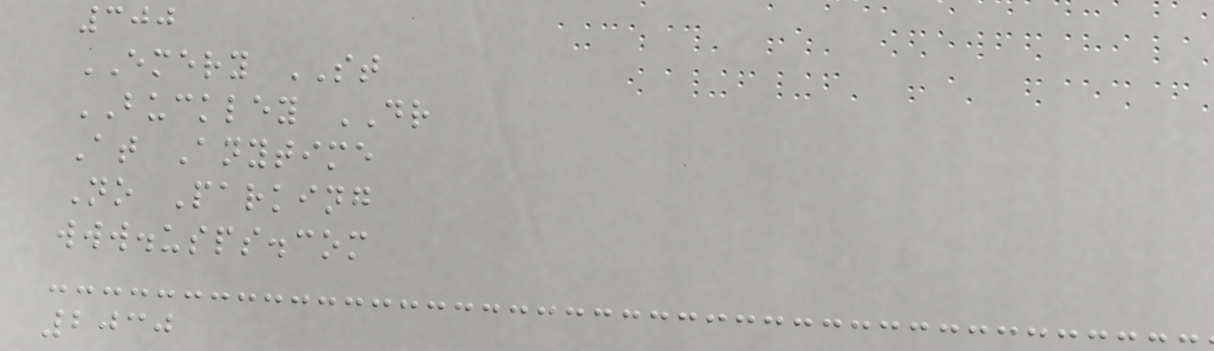300
EMERY ST
BUCKLEY DR
At Anytime
No Parking
www.usps.com
2030
